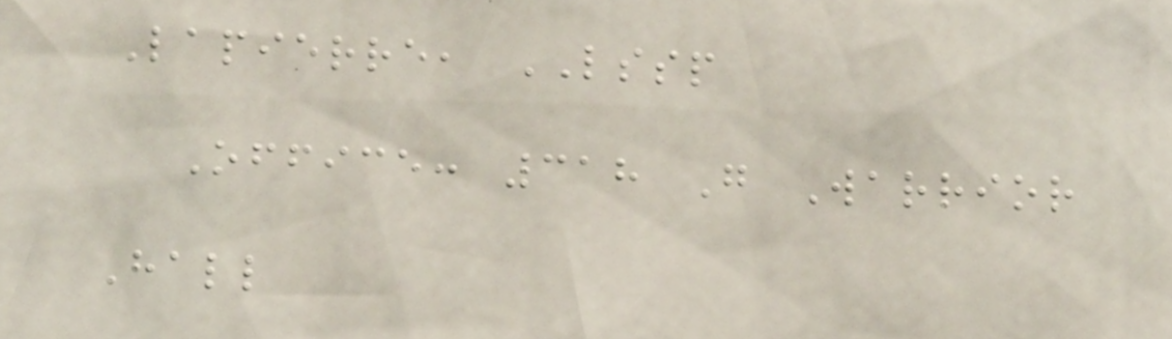Lapierre, LSSP
Office: 318 G Warrior
Hall
